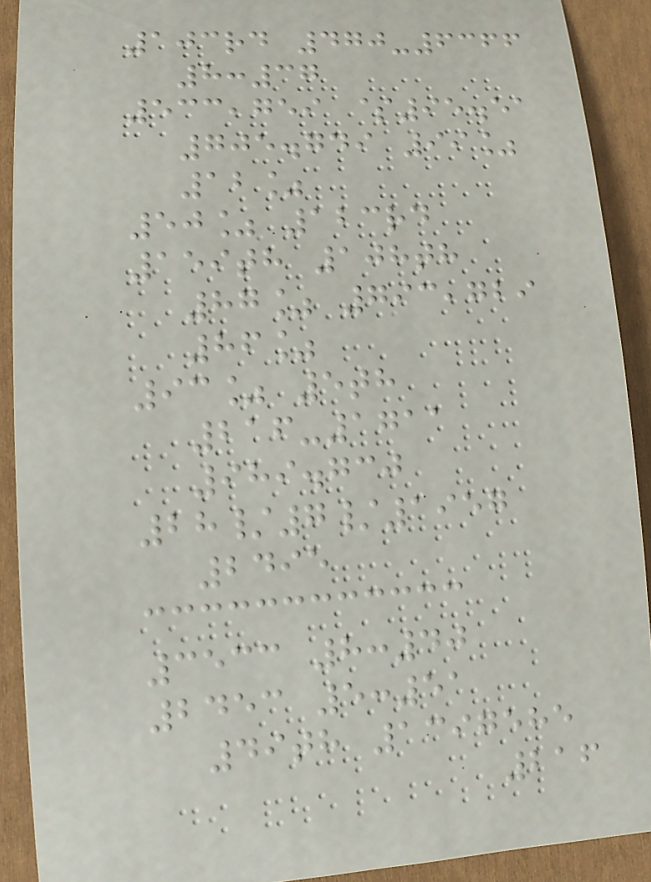103rd 470-6366
8:37
533,759 $95.51
705.749 99%
12%
50% 123rd
159th 108th
87% 793,729
86%
93% 5th
216-1711
989.730
28/7/1957
2495
3533 8:40
2453 5:51
49th 1397585
216
